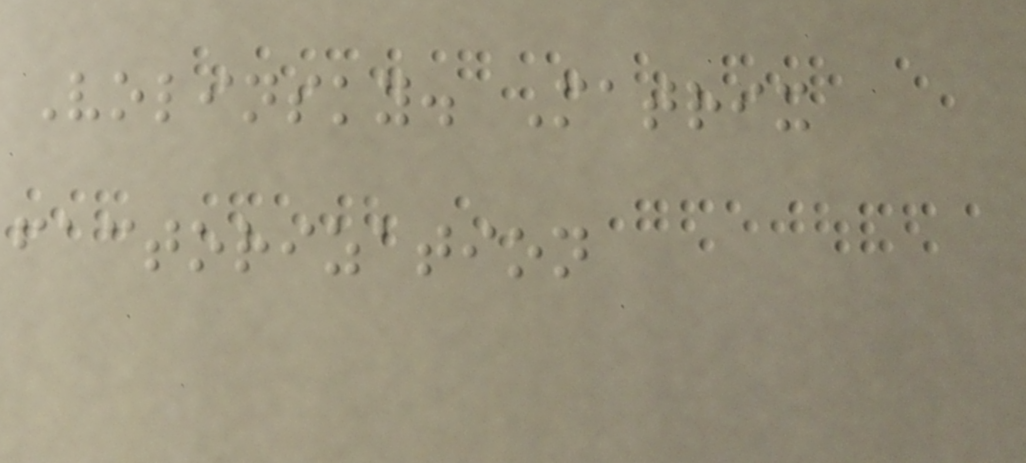Volinsky. Matrix
factorization
